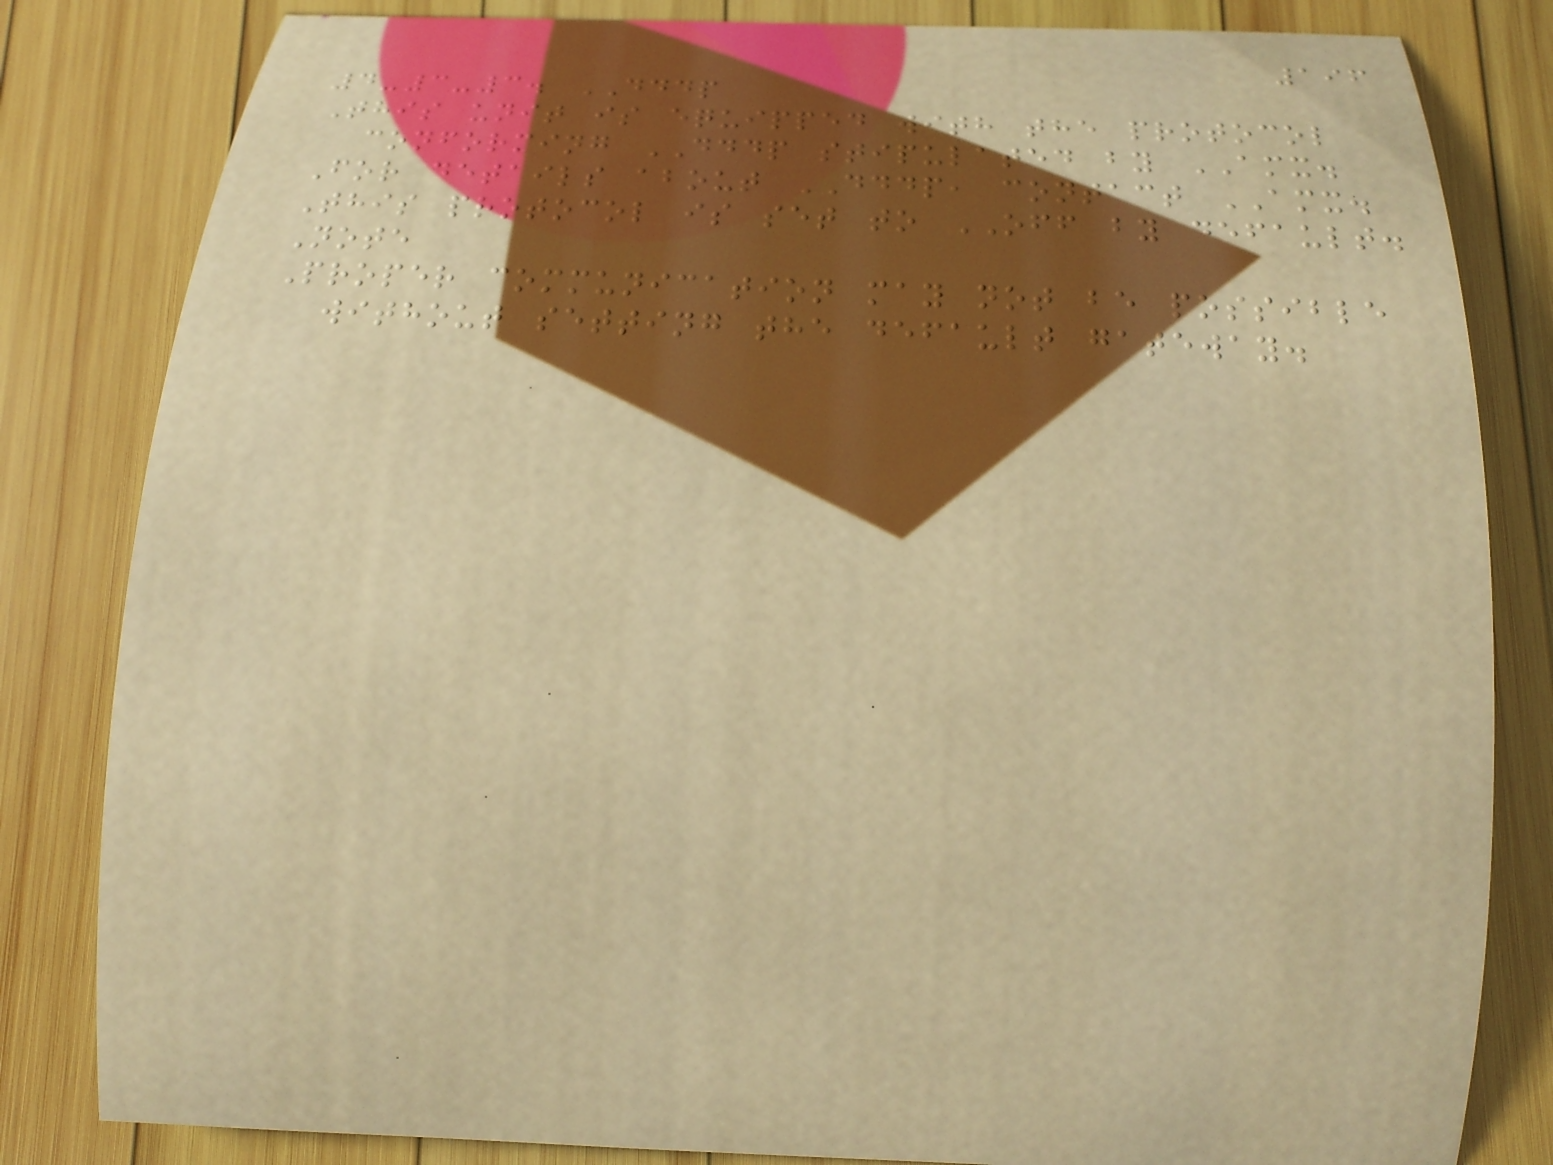196
4-3-3. DDDP
This unit is equipped with the protocol
conforming DDDP stipulated by AMX.
For details about DDDP, contact AMX.
This protocol is set to OFF by default.
Note
Proper communication may not be possible
without setting the default gateway.
